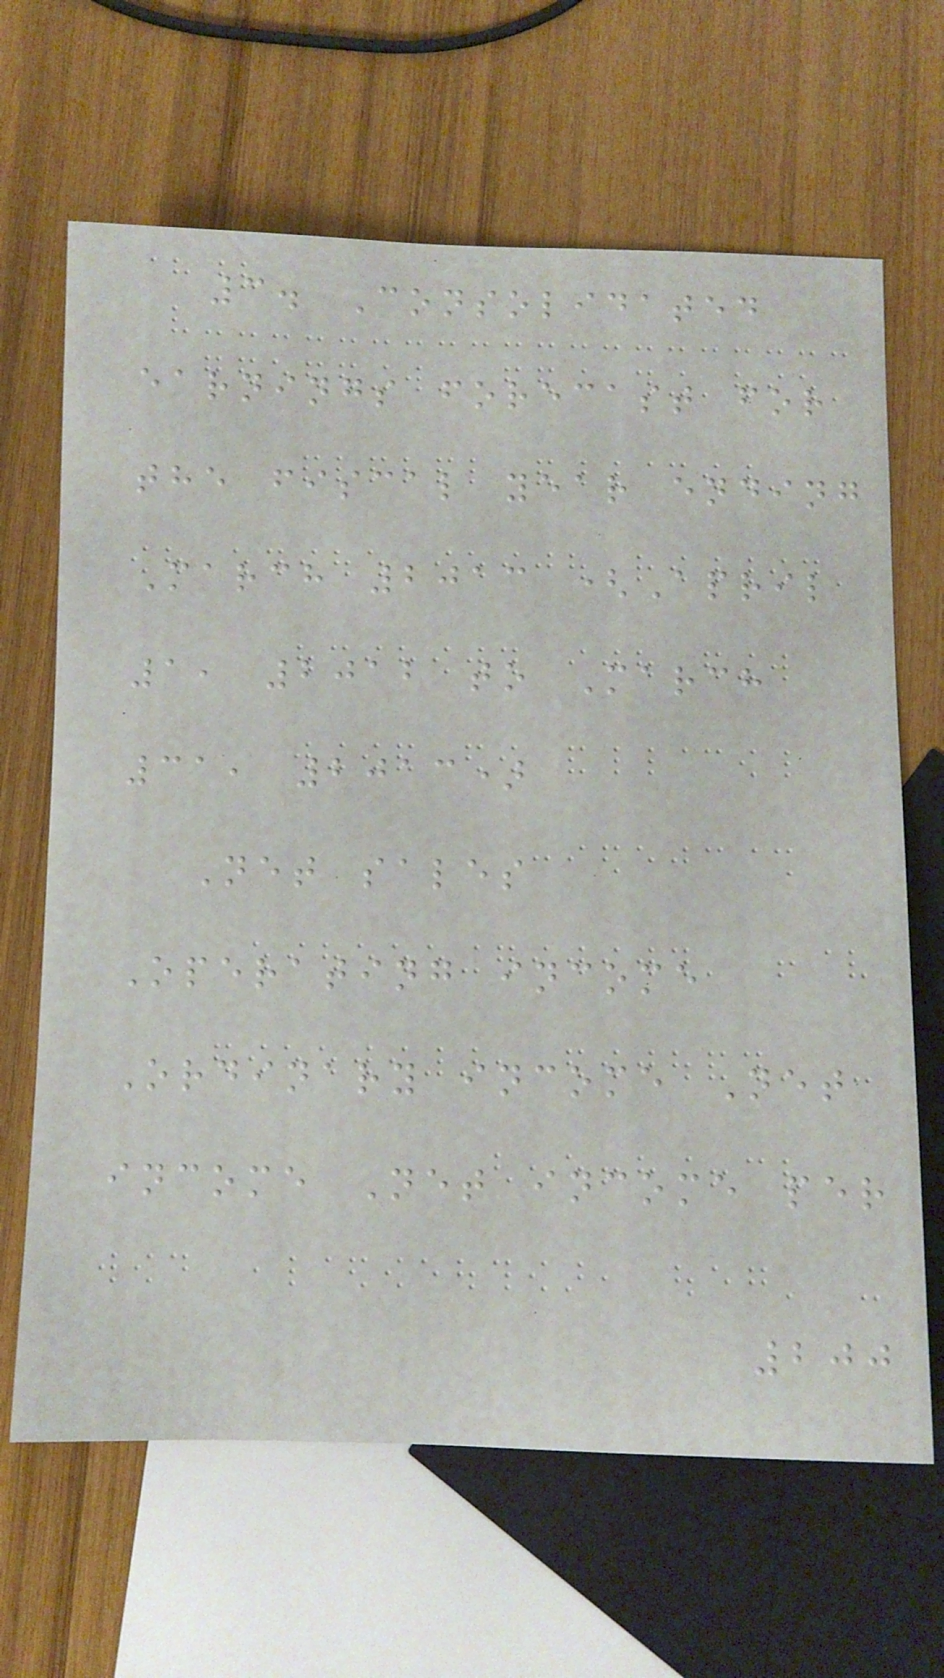3. Consolidated
earnings forecast for
the fiscal year ending
March 2013 (April
1, 2012 to March
31, 2013)
Net sales
Operating income
Ordinary income Net
income Net income per
200
